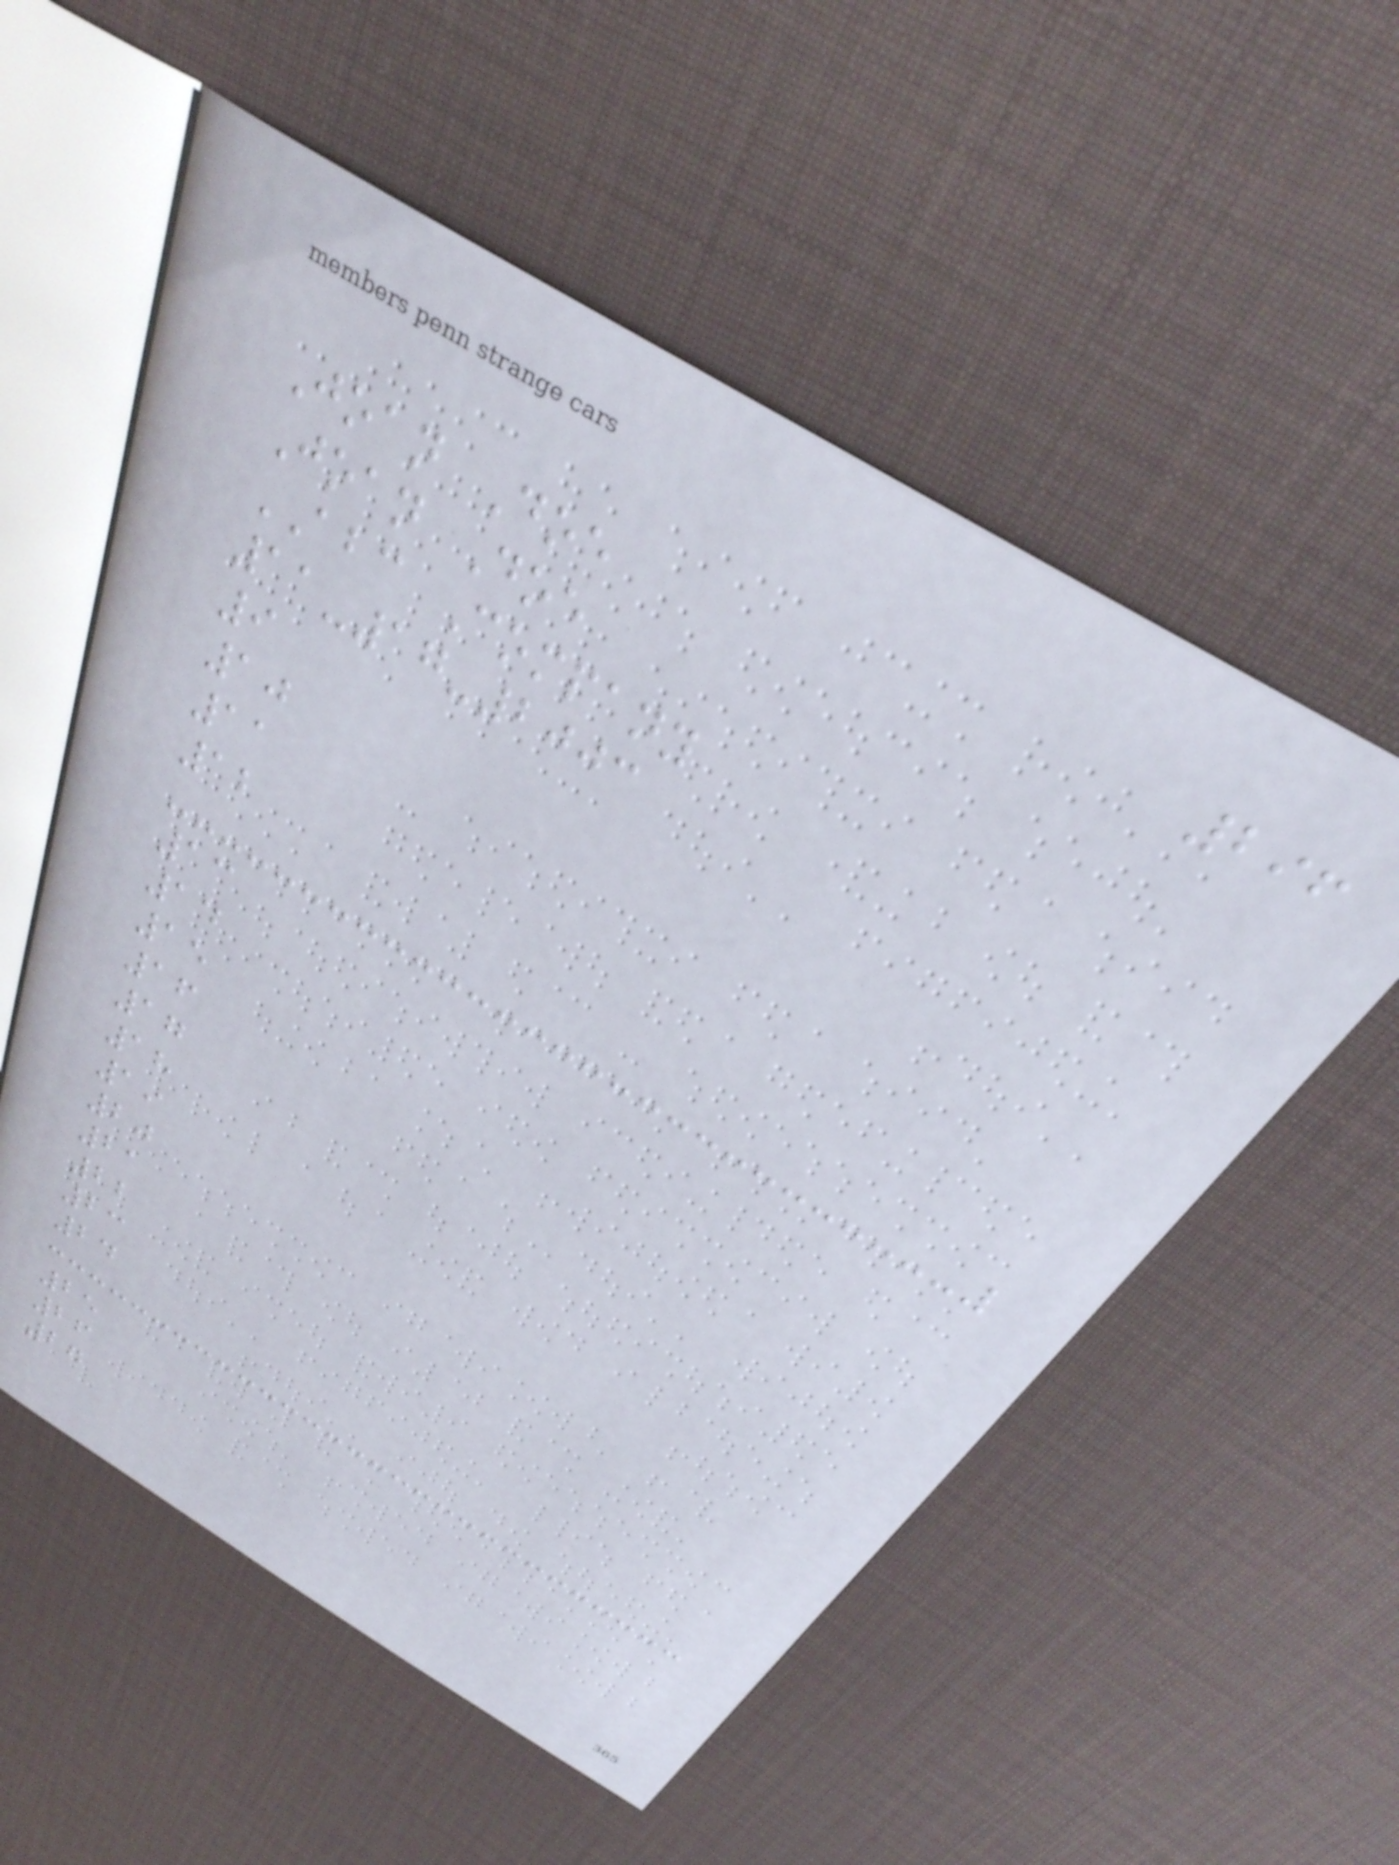296
Joan Doe
Joan Doe
ABC Company
11-17-2003
9
10
11
12
13
14
15
16
17
18
19
20
21
22
23
24
25
26
27
